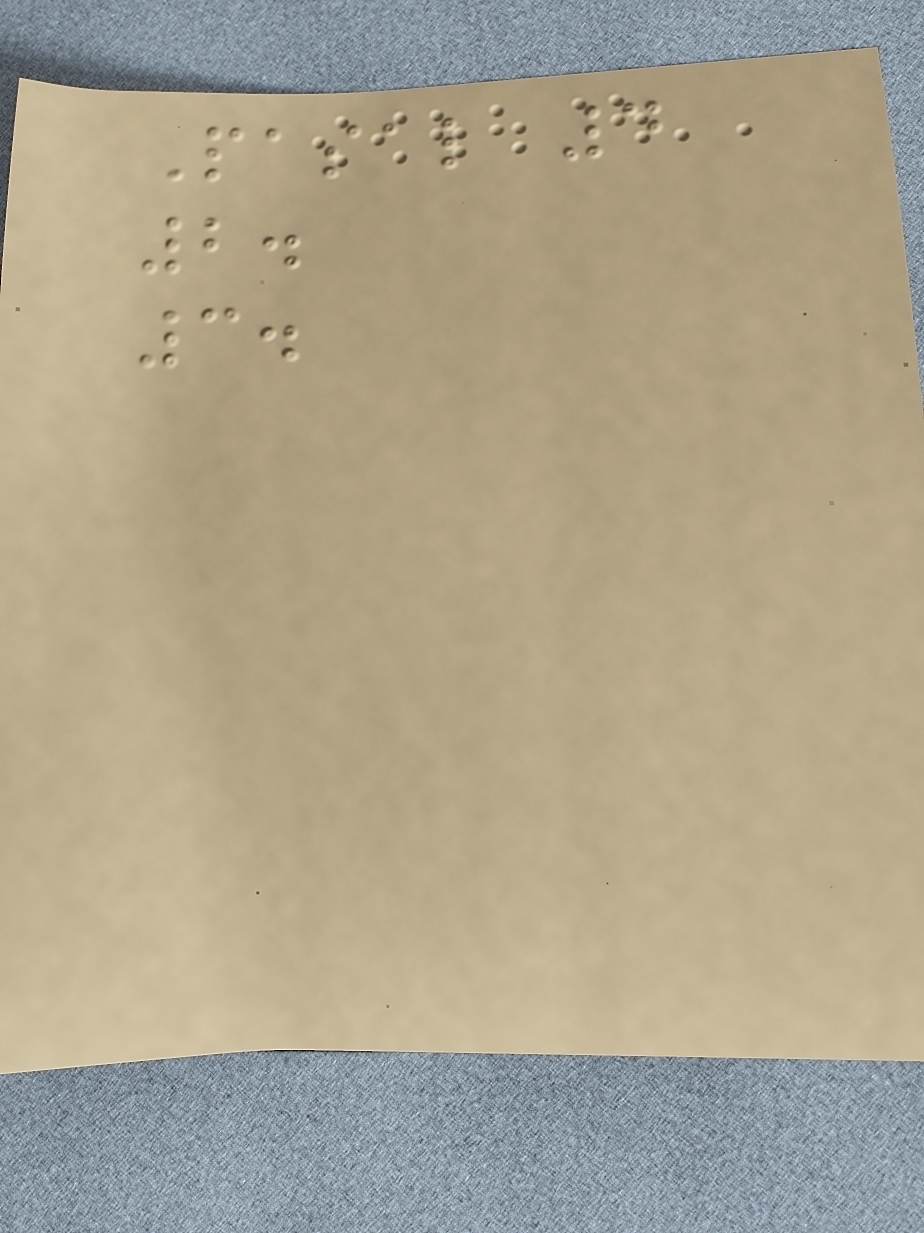Pasal 4
2.
3.
